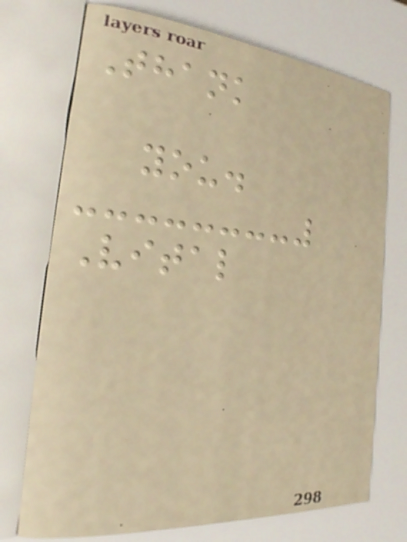Thank
you.
Vital
